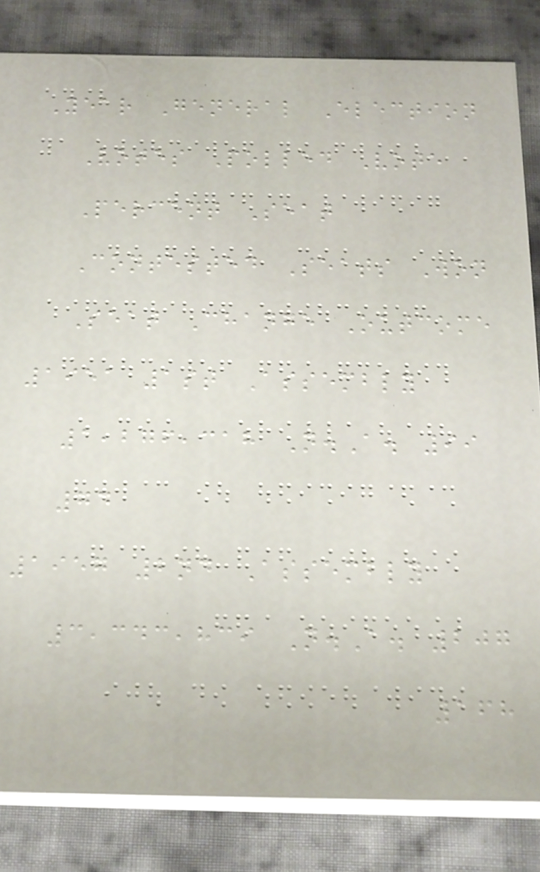Year General Election
Votes Polled Vote
Percent Seat
Contested Seats Won
Seat Change Outcome
1951 1st Assembly
1,276,318 N.A. 99
74
1957 2nd Assembly
3,343,839 N.A. 207
168
